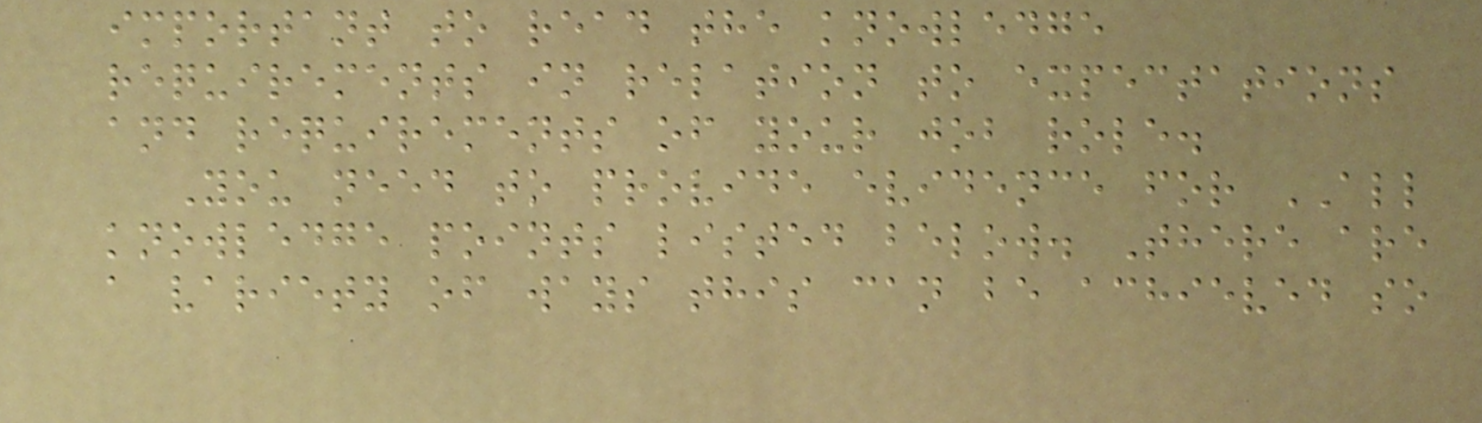important to read the knowledge
requirements in relation to expectations
and requirements of your job role.
You need to provide evidence for ALL
knowledge points listed below. There are
a variety of ways this can be achieved so
